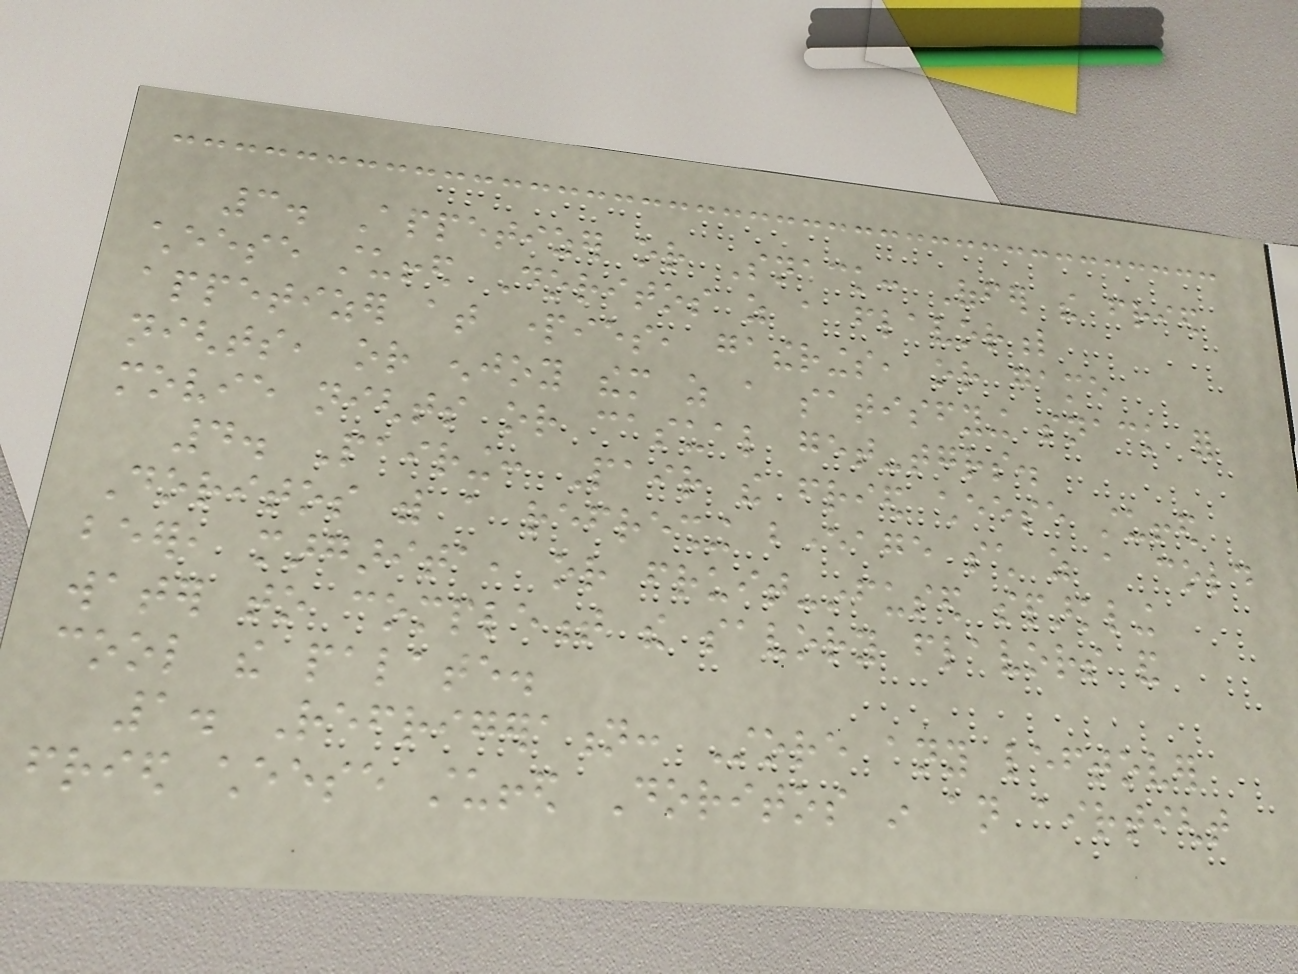3. Appetizer or Snack: Offer the fried
cheese stuffed Doritos as a flavorful
appetizer at parties, gatherings, or game
nights, or enjoy them as a satisfying snack for
movie nights or casual get-togethers.
4. Pairing: Pair the fried cheese stuffed
Doritos with a refreshing beverage such as a cold
beer, margarita, or fruit-infused sparkling
water to complement the savory flavors and
cool the palate.
1. Refrigeration: Store any leftover
fried cheese stuffed Doritos in an airtight
